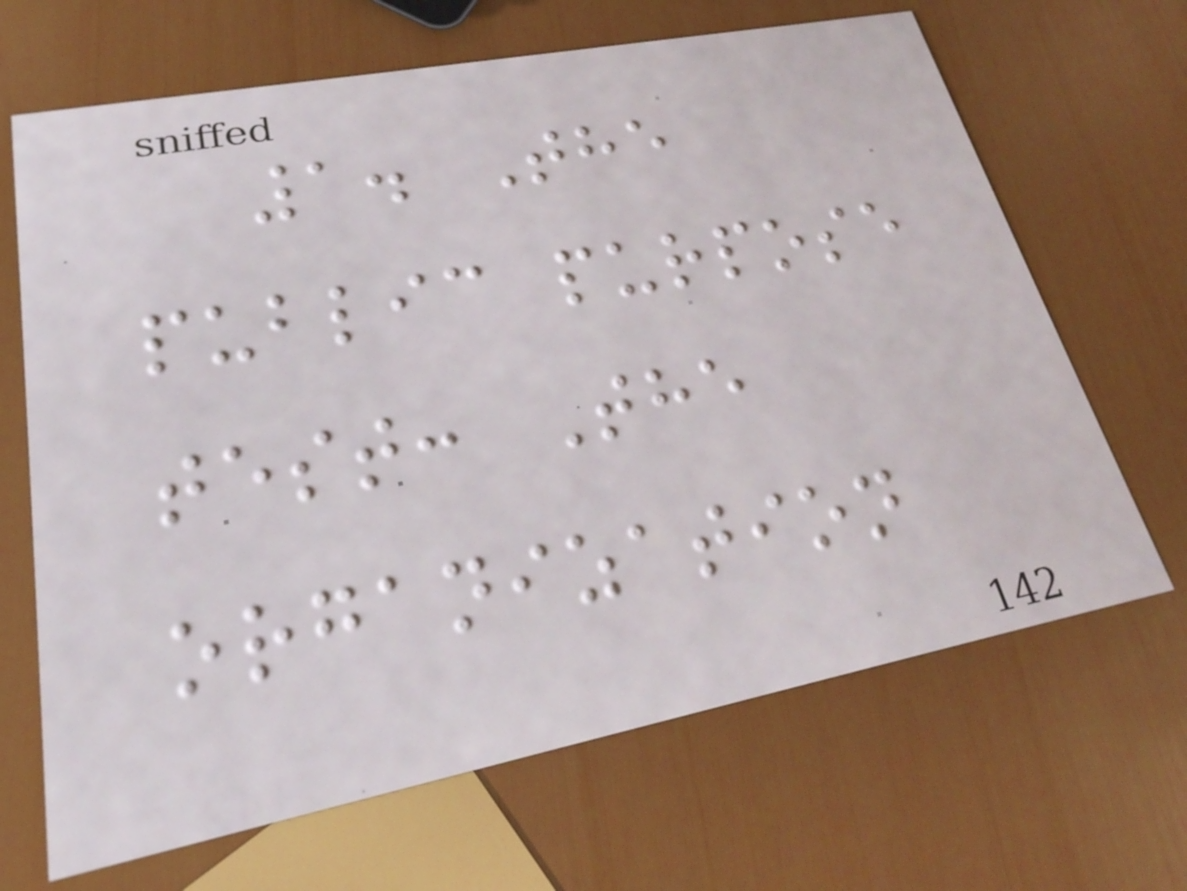1. The
public purpose
test: The
organization
